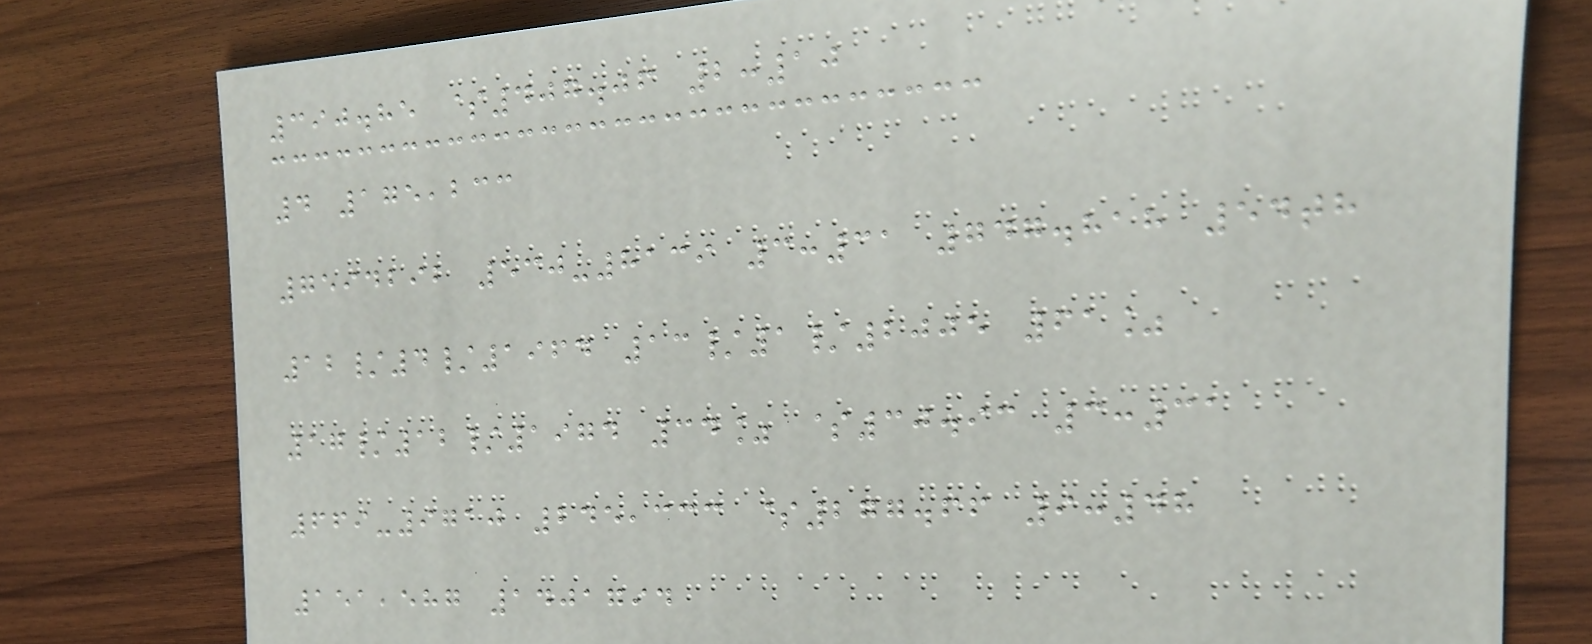390.85 $407.06 2:10
4 175,233
7594292 530-8139 3:31 747.818 54th
12/4/1964 13/1/2005 61%
17/12/1974 34% $30.93 3:31
669-9710 245,333 $277.66 9:48
151,587 1401794
